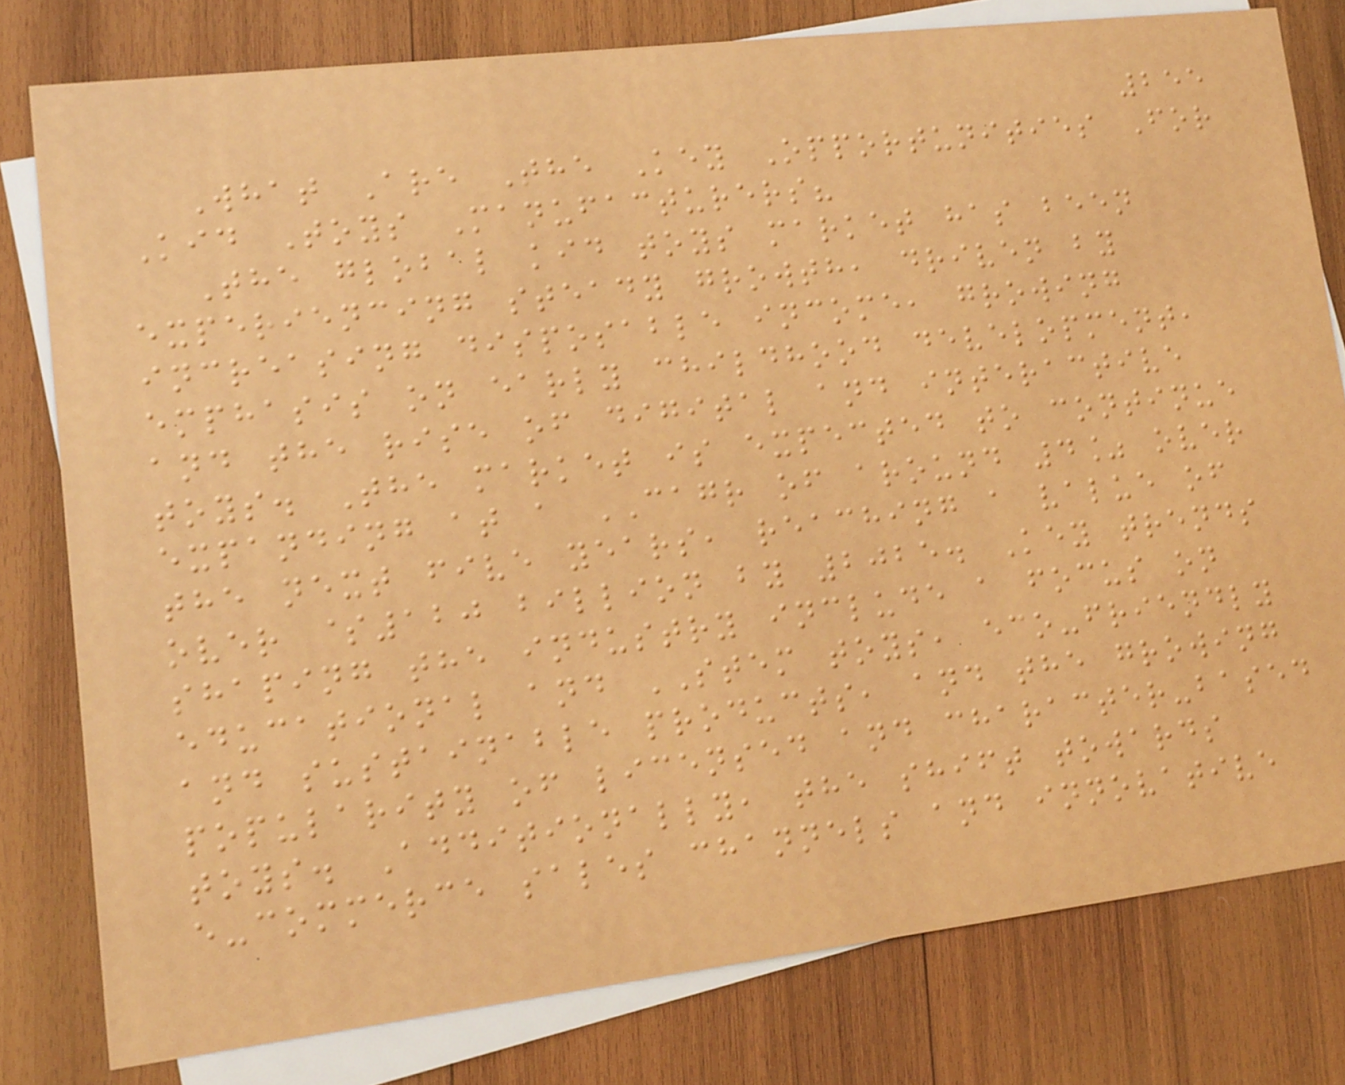255
What Are The Key Opportunities For
Kid Toys Manufacturers?
The global kid toys market has been
experiencing steady growth, driven by
increasing disposable income, growing
emphasis on early childhood development,
and the rise of digital and interactive
toys. The market is expected to continue
expanding at a CAGR of around 4% over
the next five years, reaching a value of
over $120 billion by 2025. Key trends
shaping the industry include a focus on
educational and STEM toys, eco-friendly
and sustainable products, and the growing
popularity of licensed and character-based
toys. Additionally, the shift towards
e-commerce sales channels and innovative
